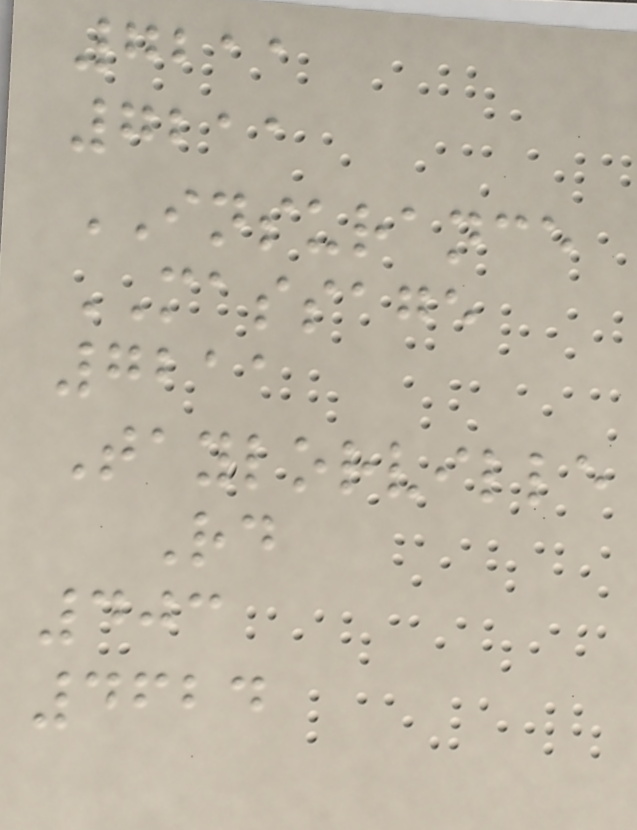7211
7211
INSURANCE
MASSAGE
7211
Taylorville
Rd
403
4624
